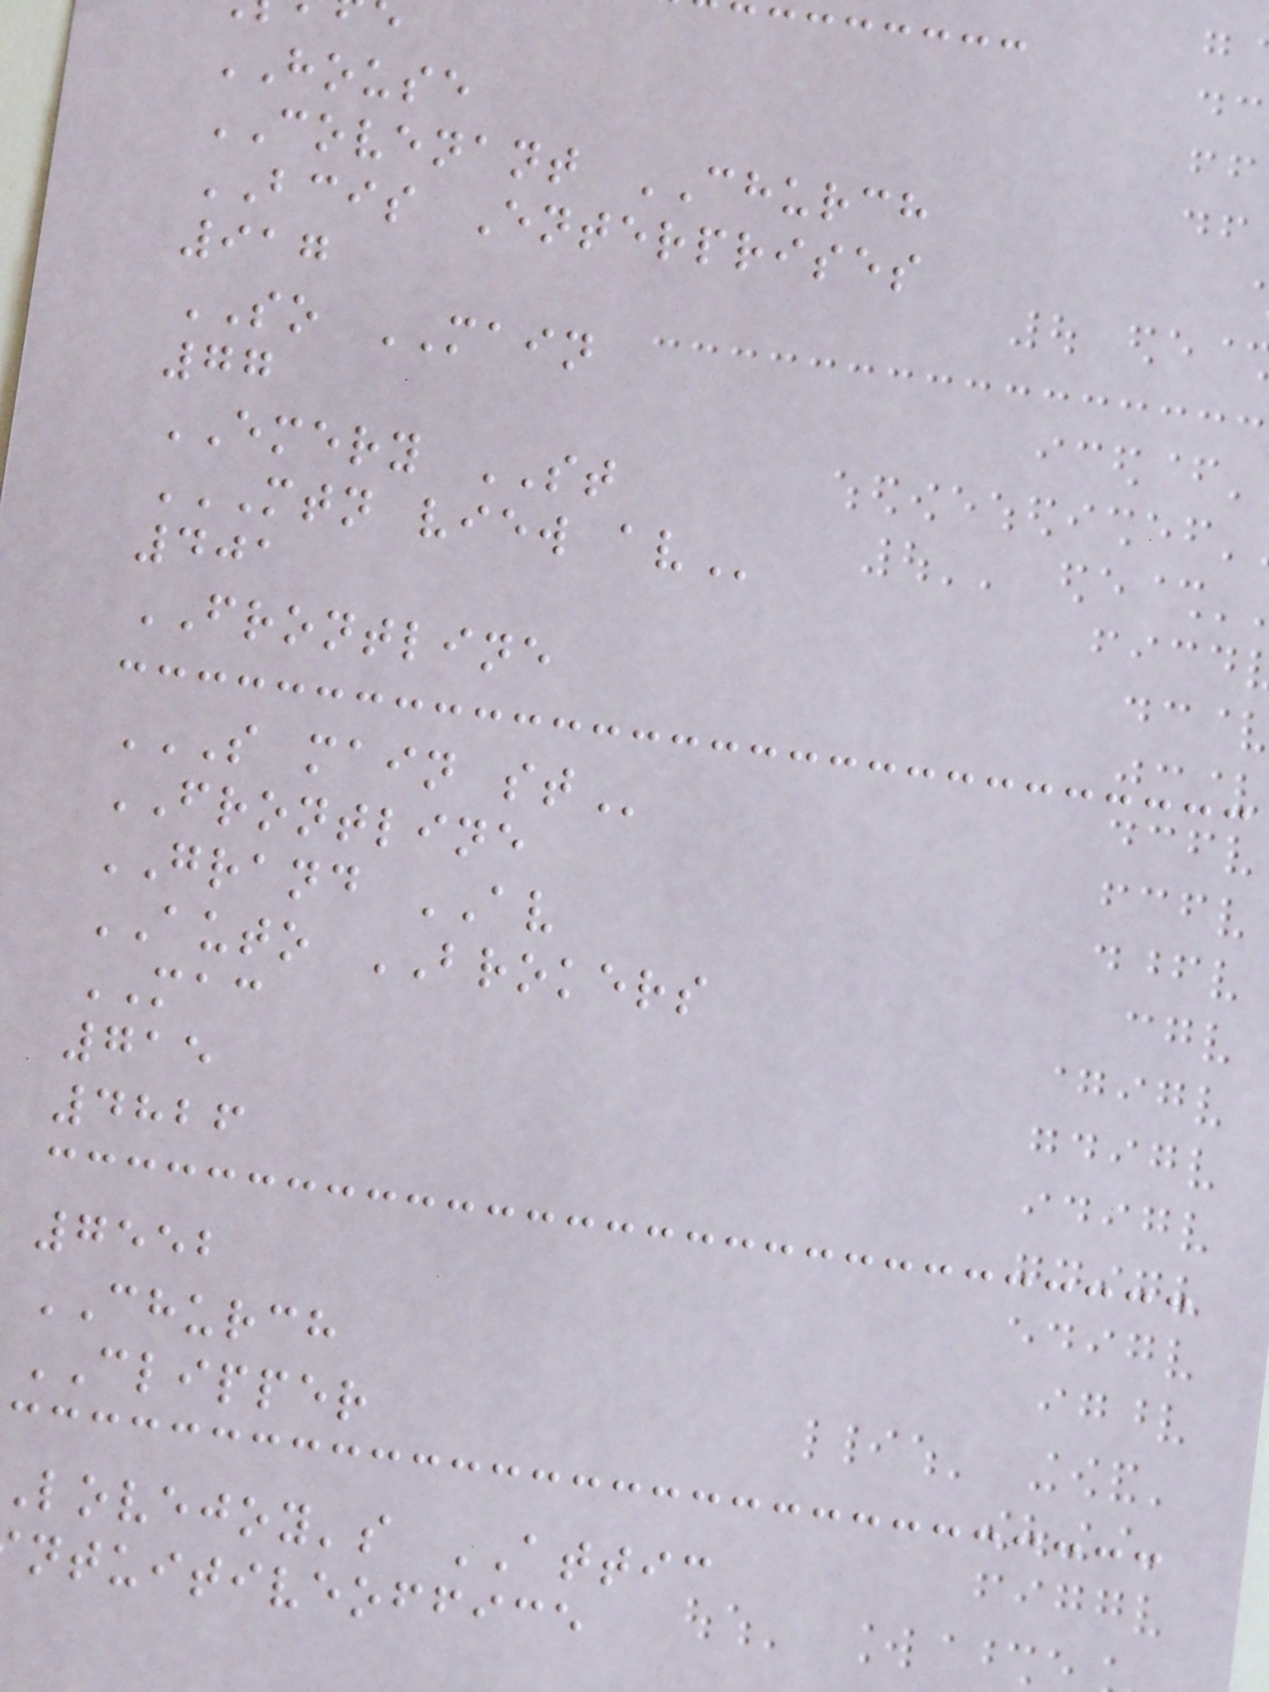HOUSE
COVENANT CHURCH
BCIS Enterprises
917
SO MAIN
77
EMERY ST
MTN VIEW AV
401
FRONTLINE
S MAIN ST
FRONTLINE
GRAND AV
AUTO BROKERS
MAC
715
4826
7552
CHURCH
CLIPPER
lovejoy's ATTIC
ntuitiveoffice
